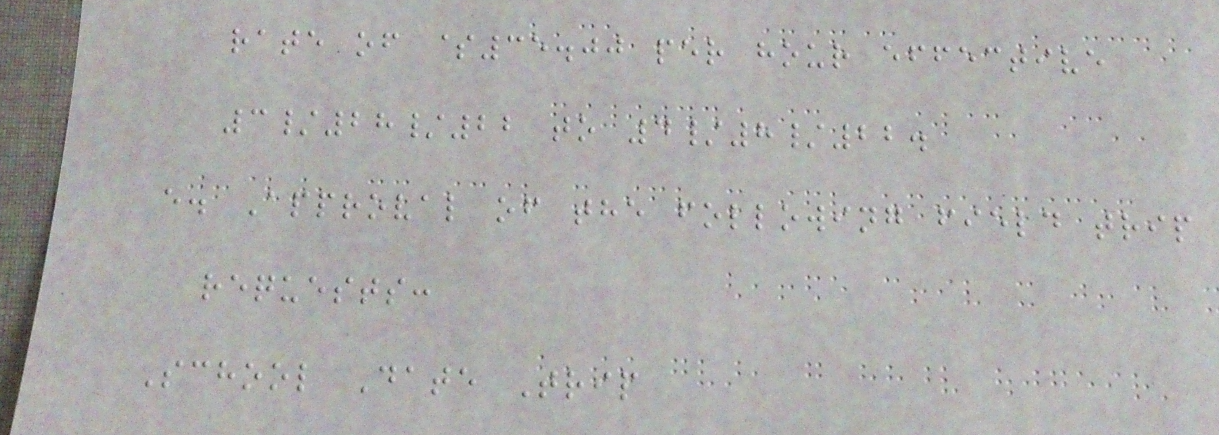rate of $35.00 per hour effective
3/28/22 to 4/8/22.
e. Approval of the following field trip
requests:
School Date Trip
